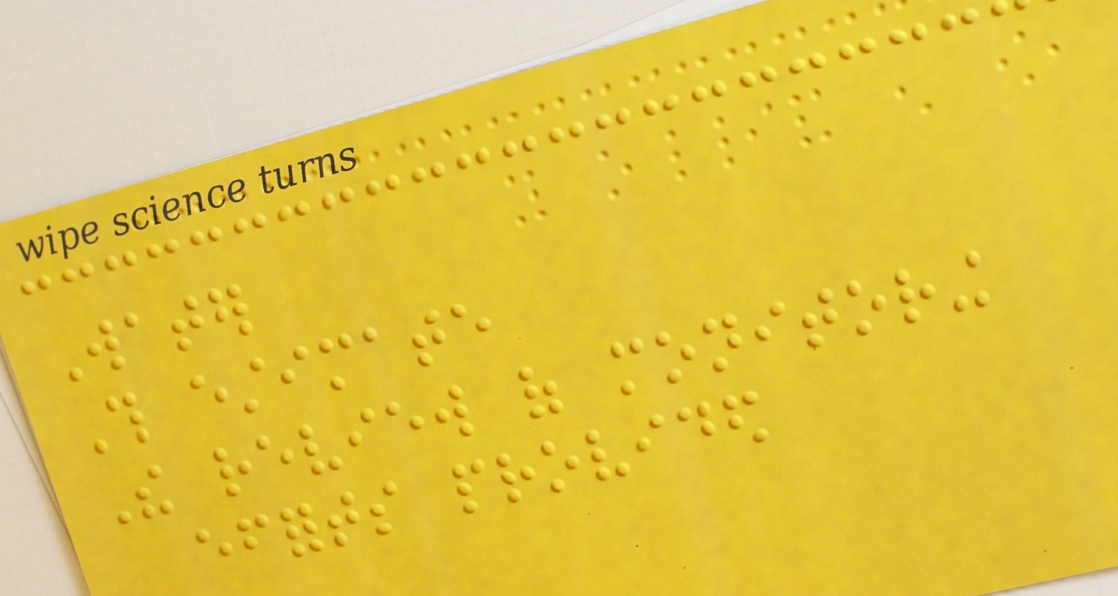Water
This estimate
The review of monitoring
efforts provided
